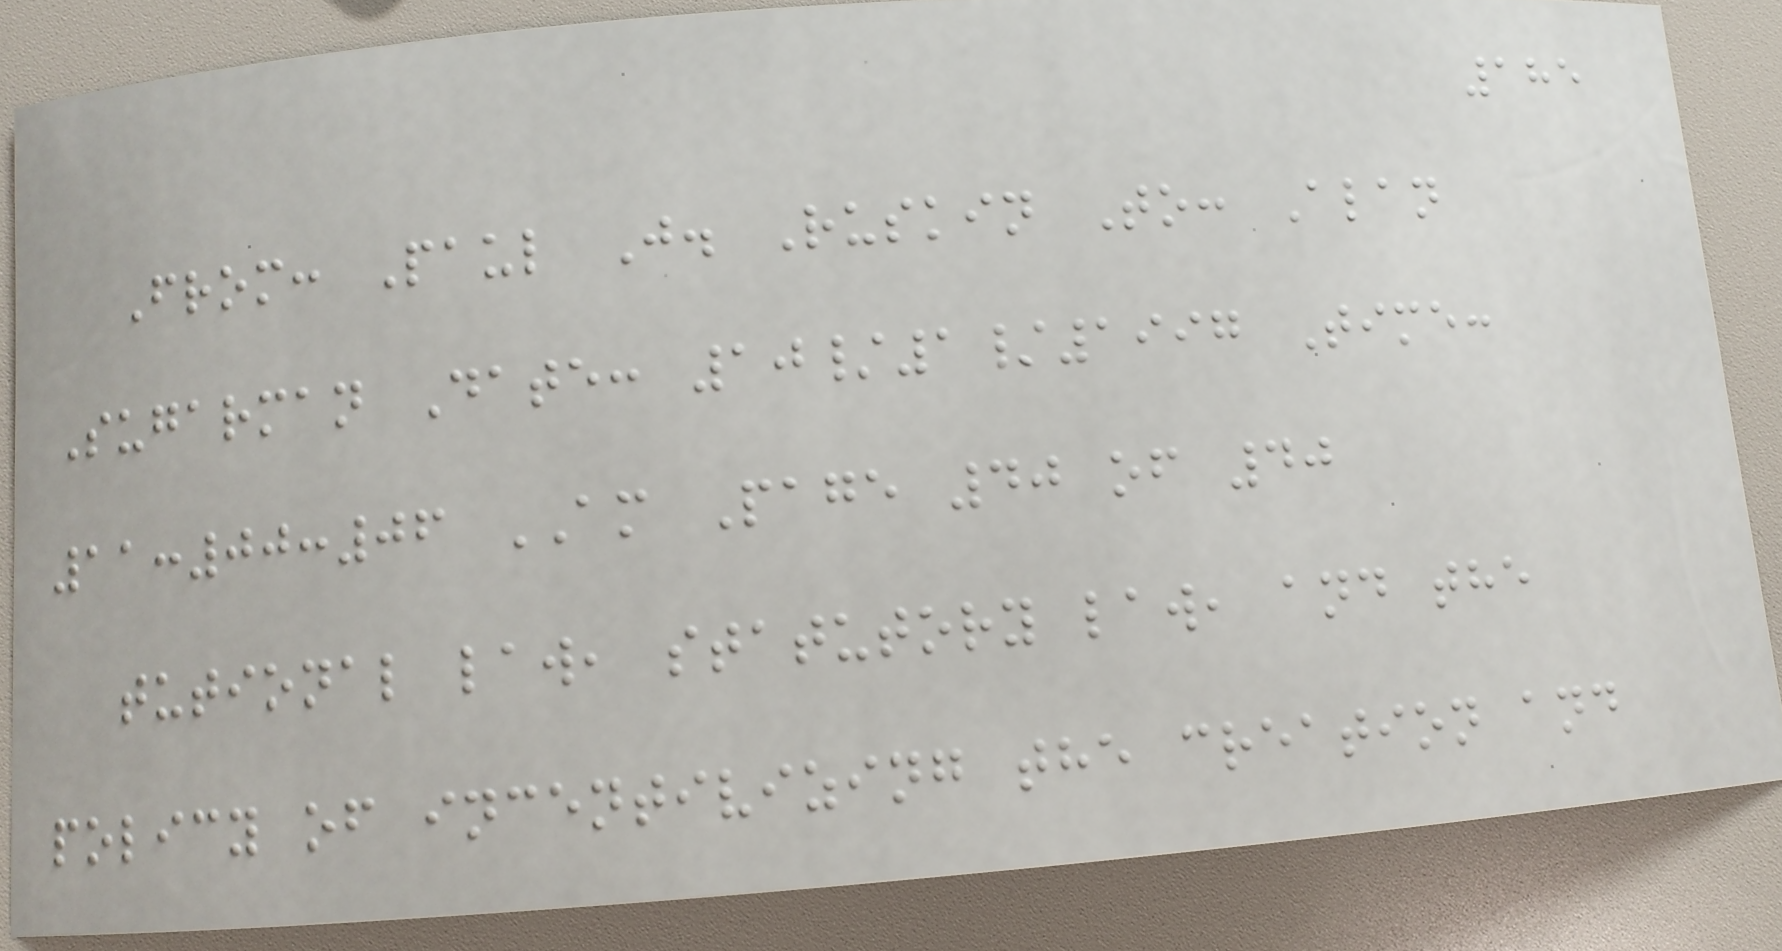185
From: Paul J. Ruskin To: Alan
Sugarman Date: 10/1/1997 Time:
11:00:06 AM Page 40 of 40
tutional law, statutory law, and the
policy of incentivizing the creation and
